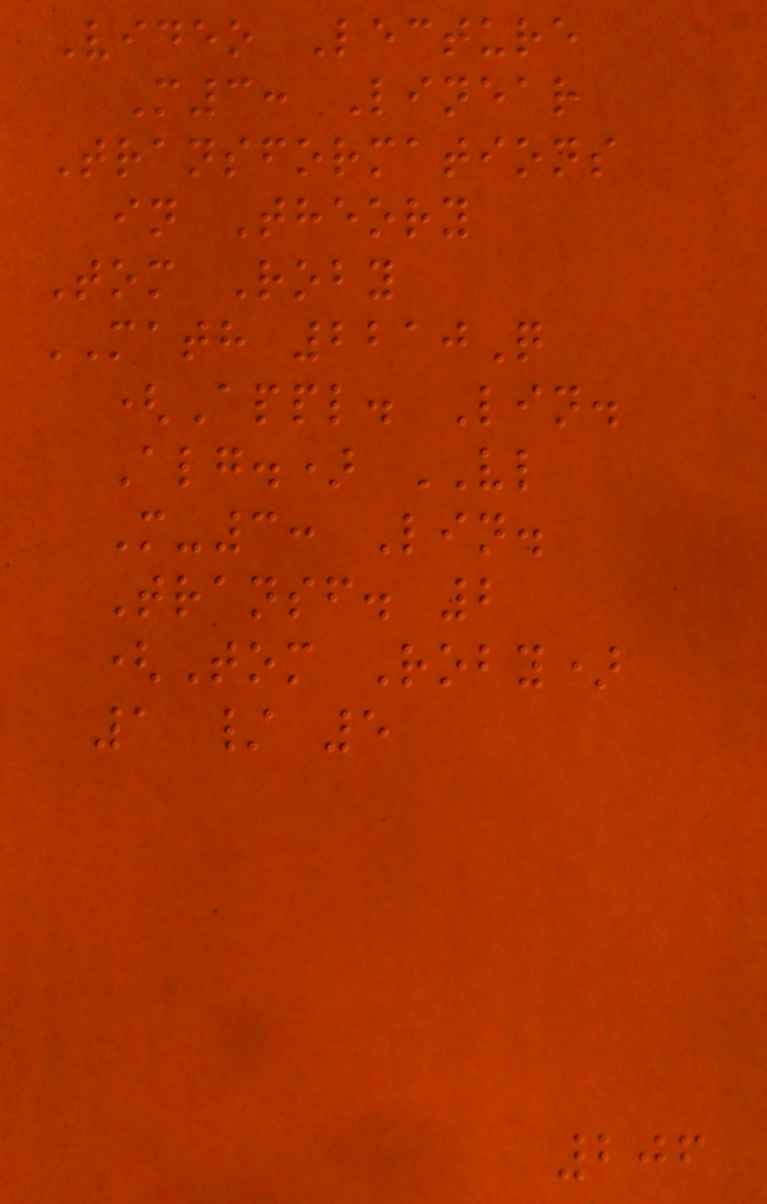Video Lecture
M3: Linear
Transformations
in Theory
Tom Roby
MATH 2210Q
(Appl. Lin.
Alg.) VL
M-3: Lin.
Transf. 2
(Tom Roby)
1 / 5
206
